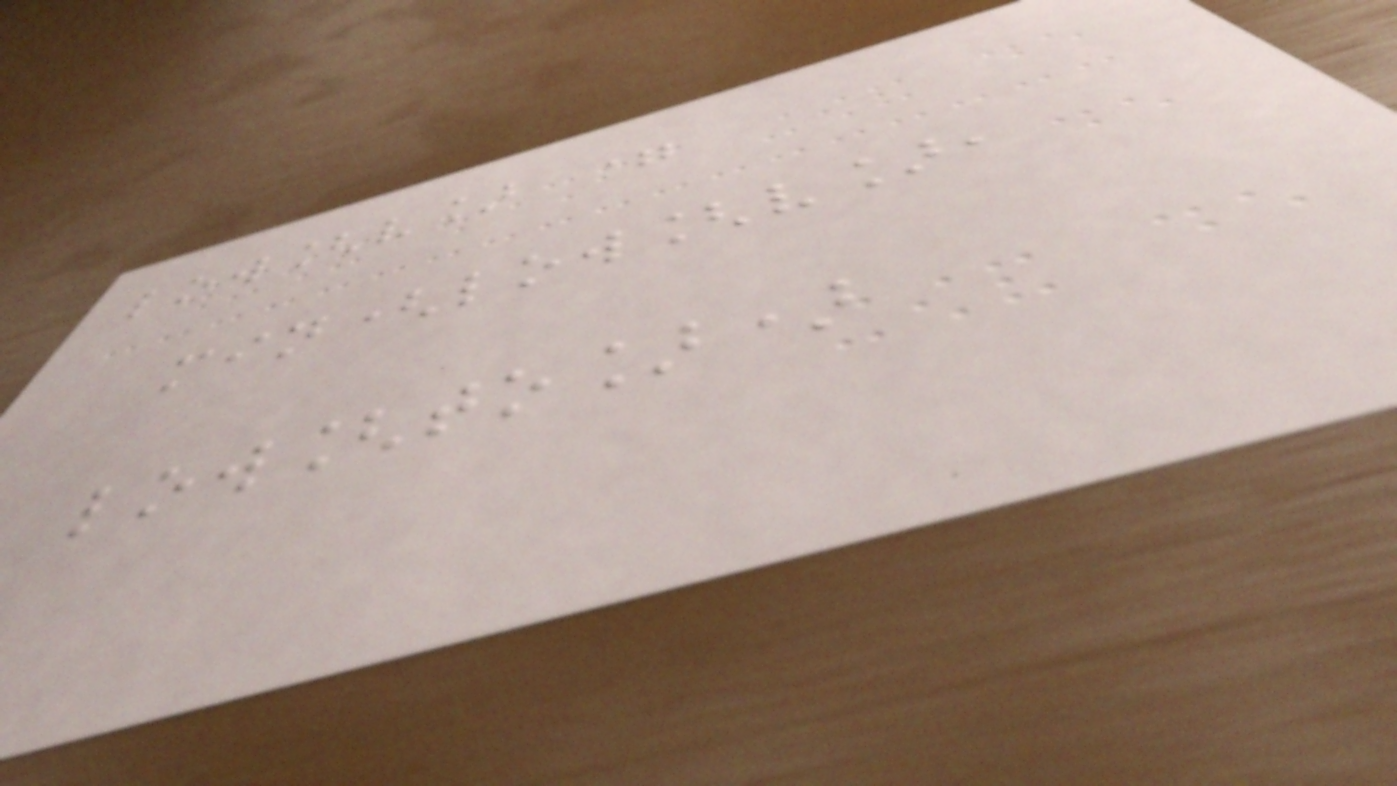low[v] =
min(low[v],
low[to])
